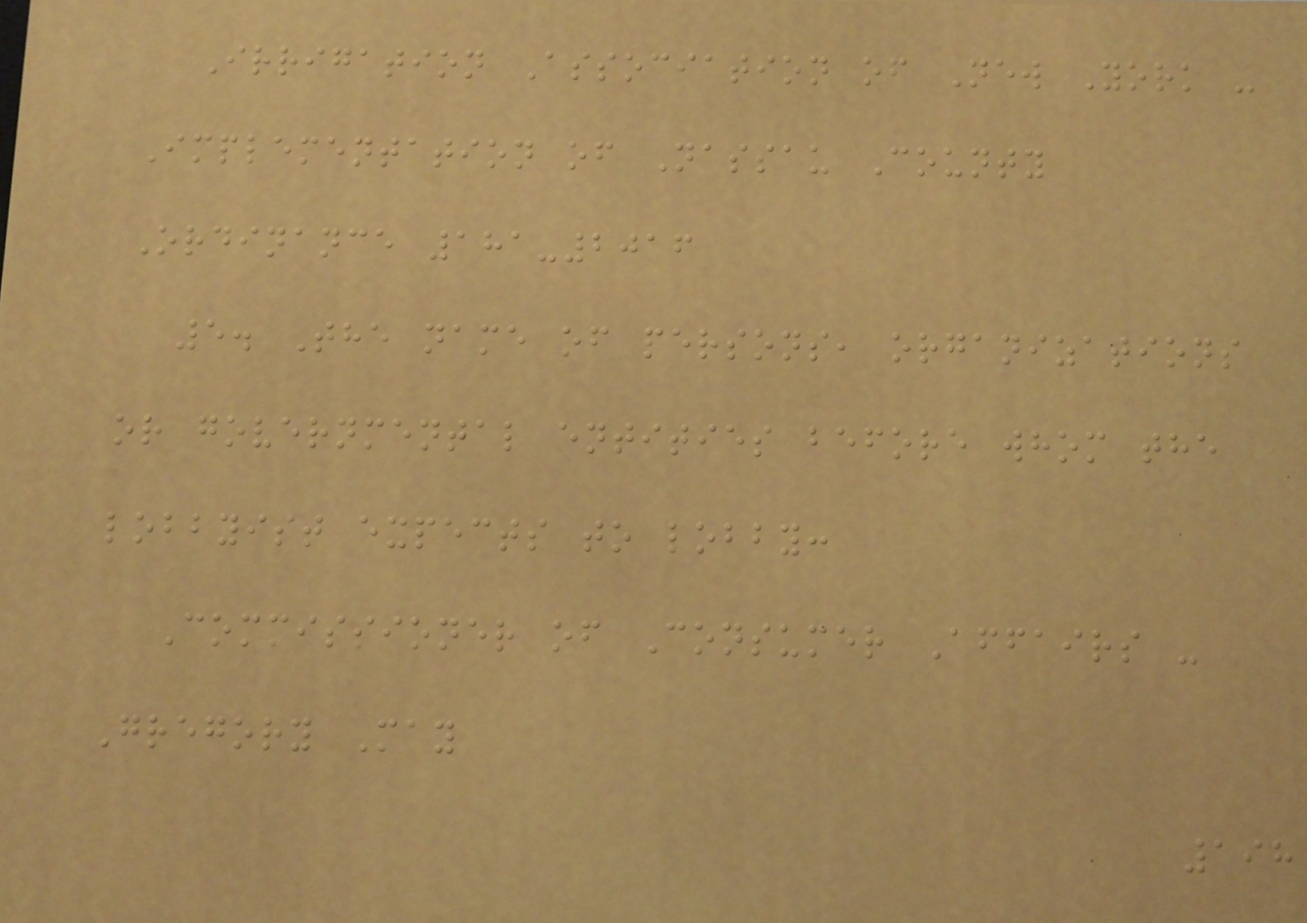Irrigation Association of New York -
Implementation of Nassau County
Ordinance 181-2016
5. The name of persons, organizations
or governmental entities before whom the
lobbyist expects to lobby:
Commissioner of Consumer Affairs -
Gregory May
198
